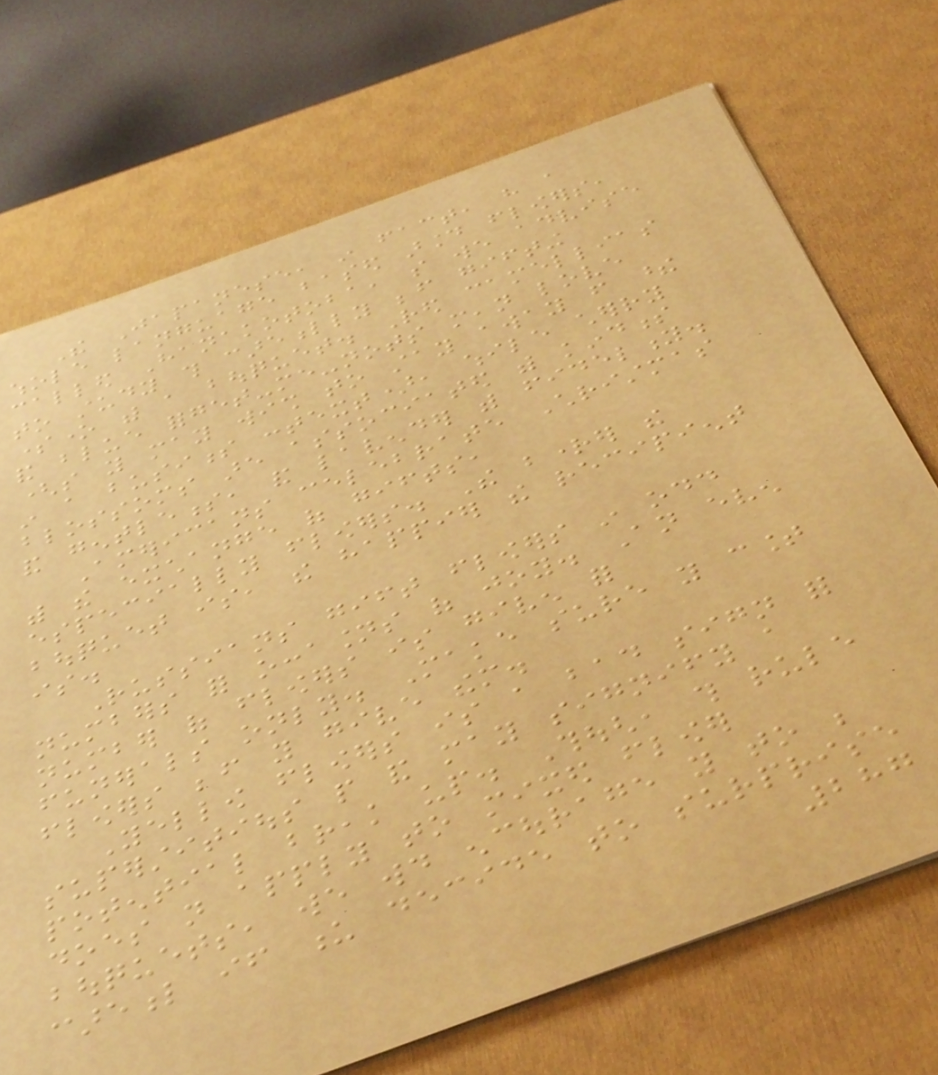The Japanese, in fact, have a
whole language based around flowers,
called Hanakotoba, so we advise
to study this carefully before gifting
someone with a bouquet. Red camellias
and blue forget-me-nots mean love
(so you may wish to stay away from these
in a business context), while cherry
blossoms are associated with kindness
and gentleness, and lavender with fidelity.
Americans celebrate Christmas
with the exchange of gifts,
especially flowers. The brighter the
bouquet is, the happier the recipient
is.
Russians gift flowers in odd
numbers for occasions of joy. An even
number of flowers is given for
funerals only. Make sure you count
flowers before you give them.
Yellow flowers is a bad sign for
superstitious people and may signify a
potential break up. Though, this rule
does not apply to mixed flower
bouquets, we would encourage you to be
careful if u decide to surprise
287
